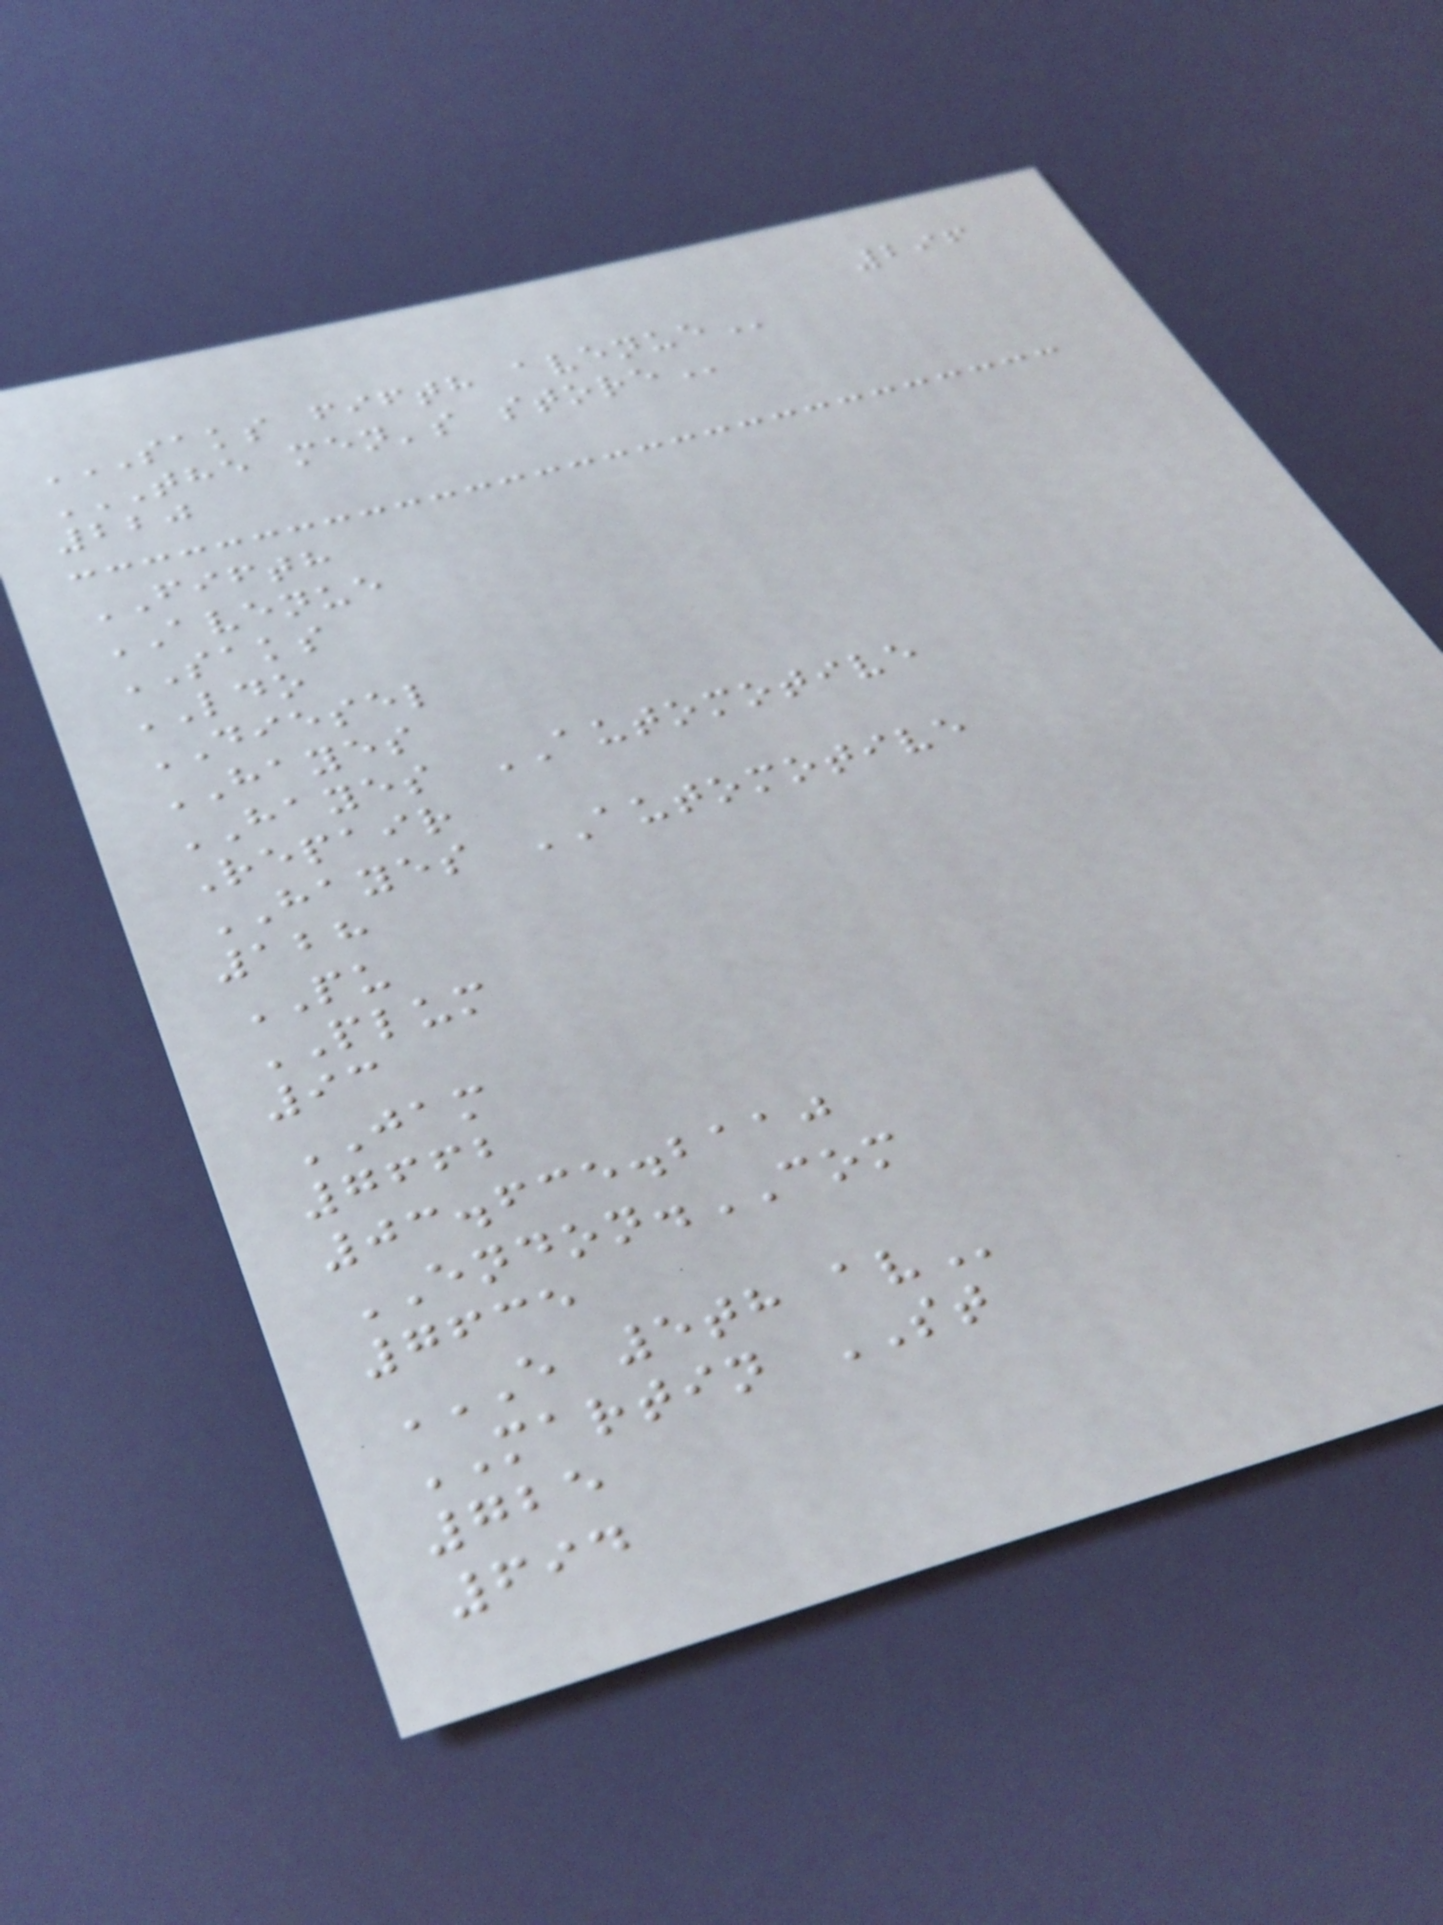296
SAKS FIFTH AVENUE
THE MEN'S STORE
220
FIFTH
AVENUE
SAKS
LDO
DIESEL
HAYES
HAYES AUTOMOTIVE
Repair
HAYES AUTOMOTIVE
128
PU
PLUM
93
JAM
7662
03.635.2110
ENDON.COM
7635
E 5TH AV
MARTIN ST
725
694
